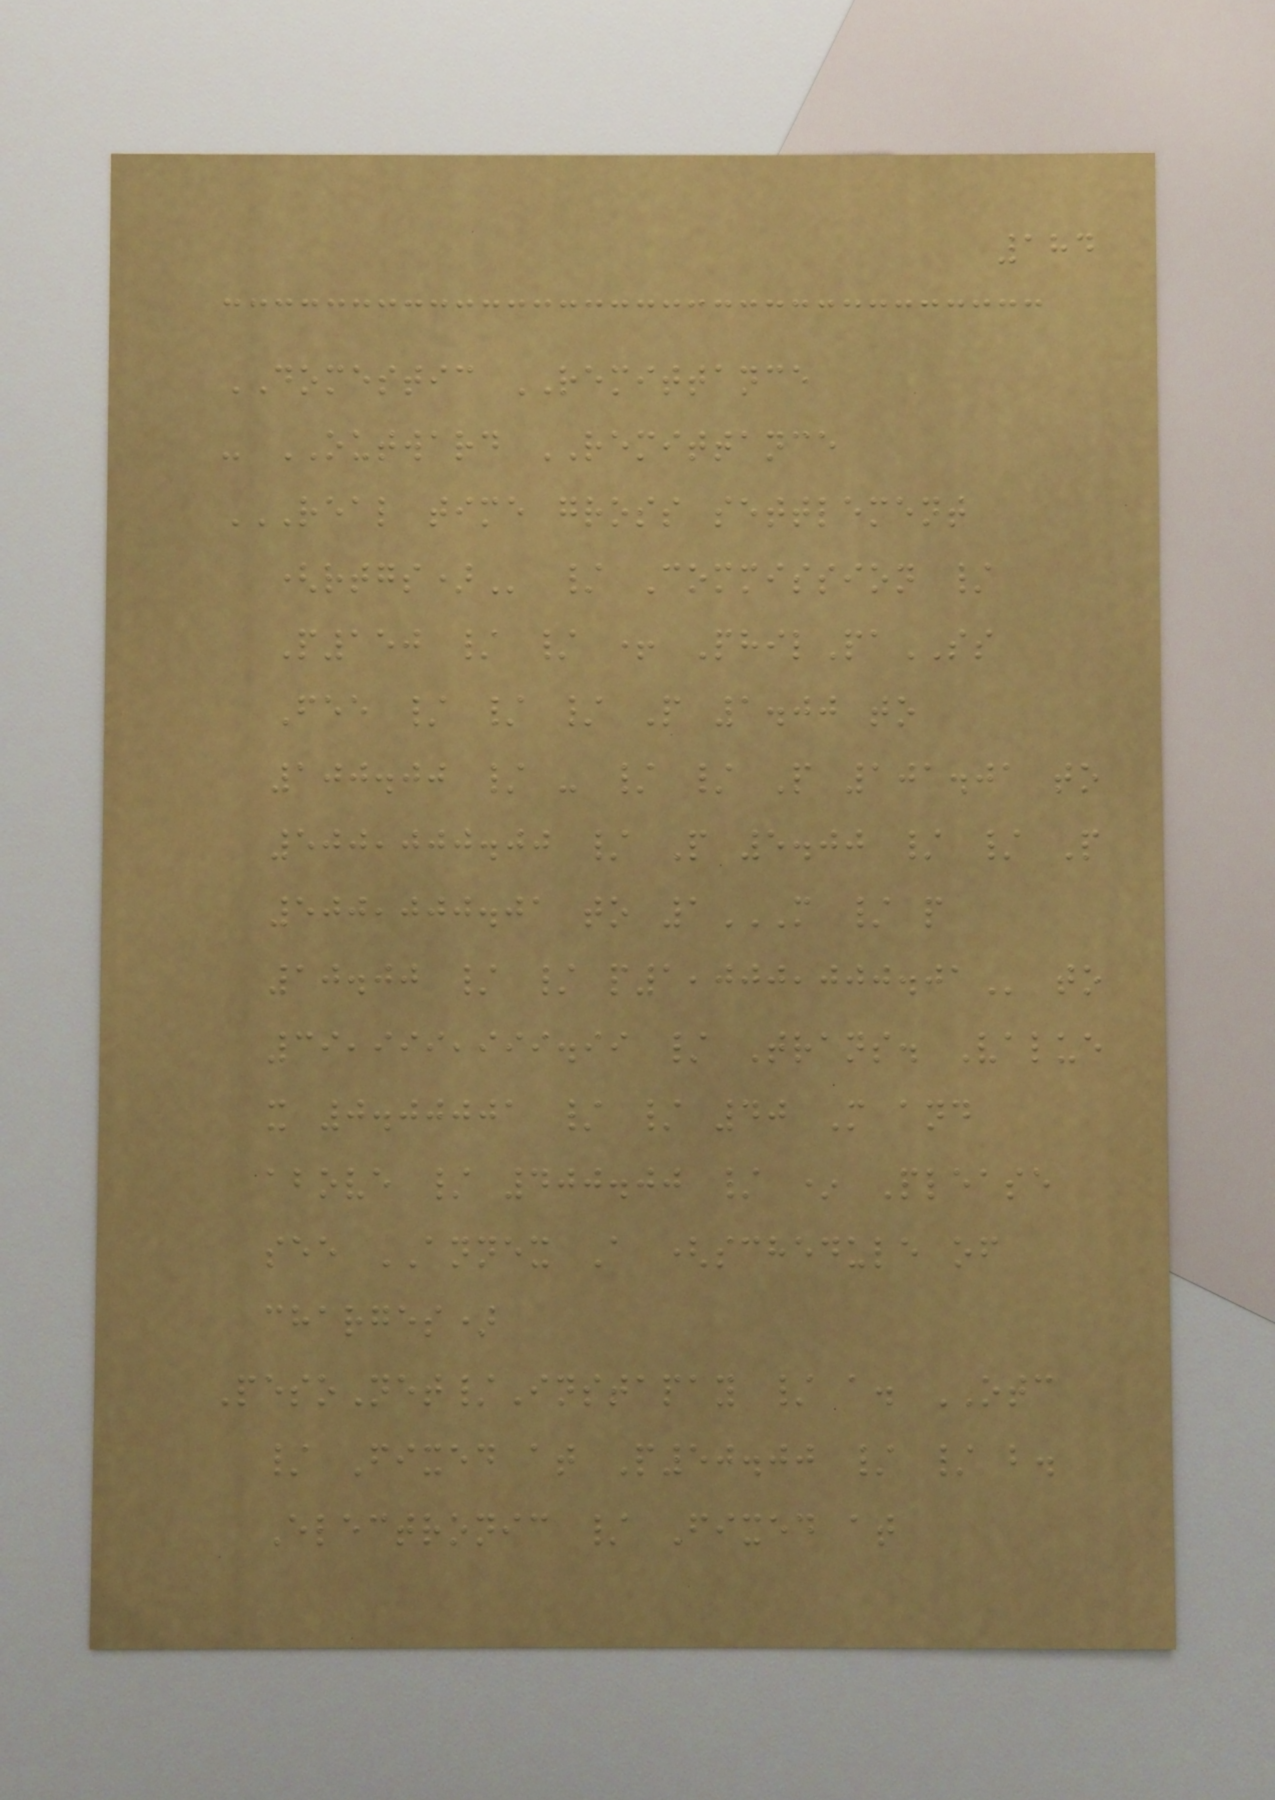184
DOMESTIC REMITTANCE
- OUTWARD REMITTANCE
REAL TIME GROSS SETTLEMENT
(RTGS) / Commission /
P150 / / + PhilPaSS
Fee / / / P 1.00 to
100.00 / - / / P 101.01 to
500,000.00 / P 5.00 / / P
500,000.01 to 1M / P
10.00 / / P1,000,000.01 to
39,999,999.99 / Trans. Value
x 0.00001 / / 40 M and
above / 400.00 / * Please
see ANNEX A (schedule of
charges)
PesoNet/Instapay / a. OTC
/ Fixed at P50.00 / / b.
Electronic / Fixed at
